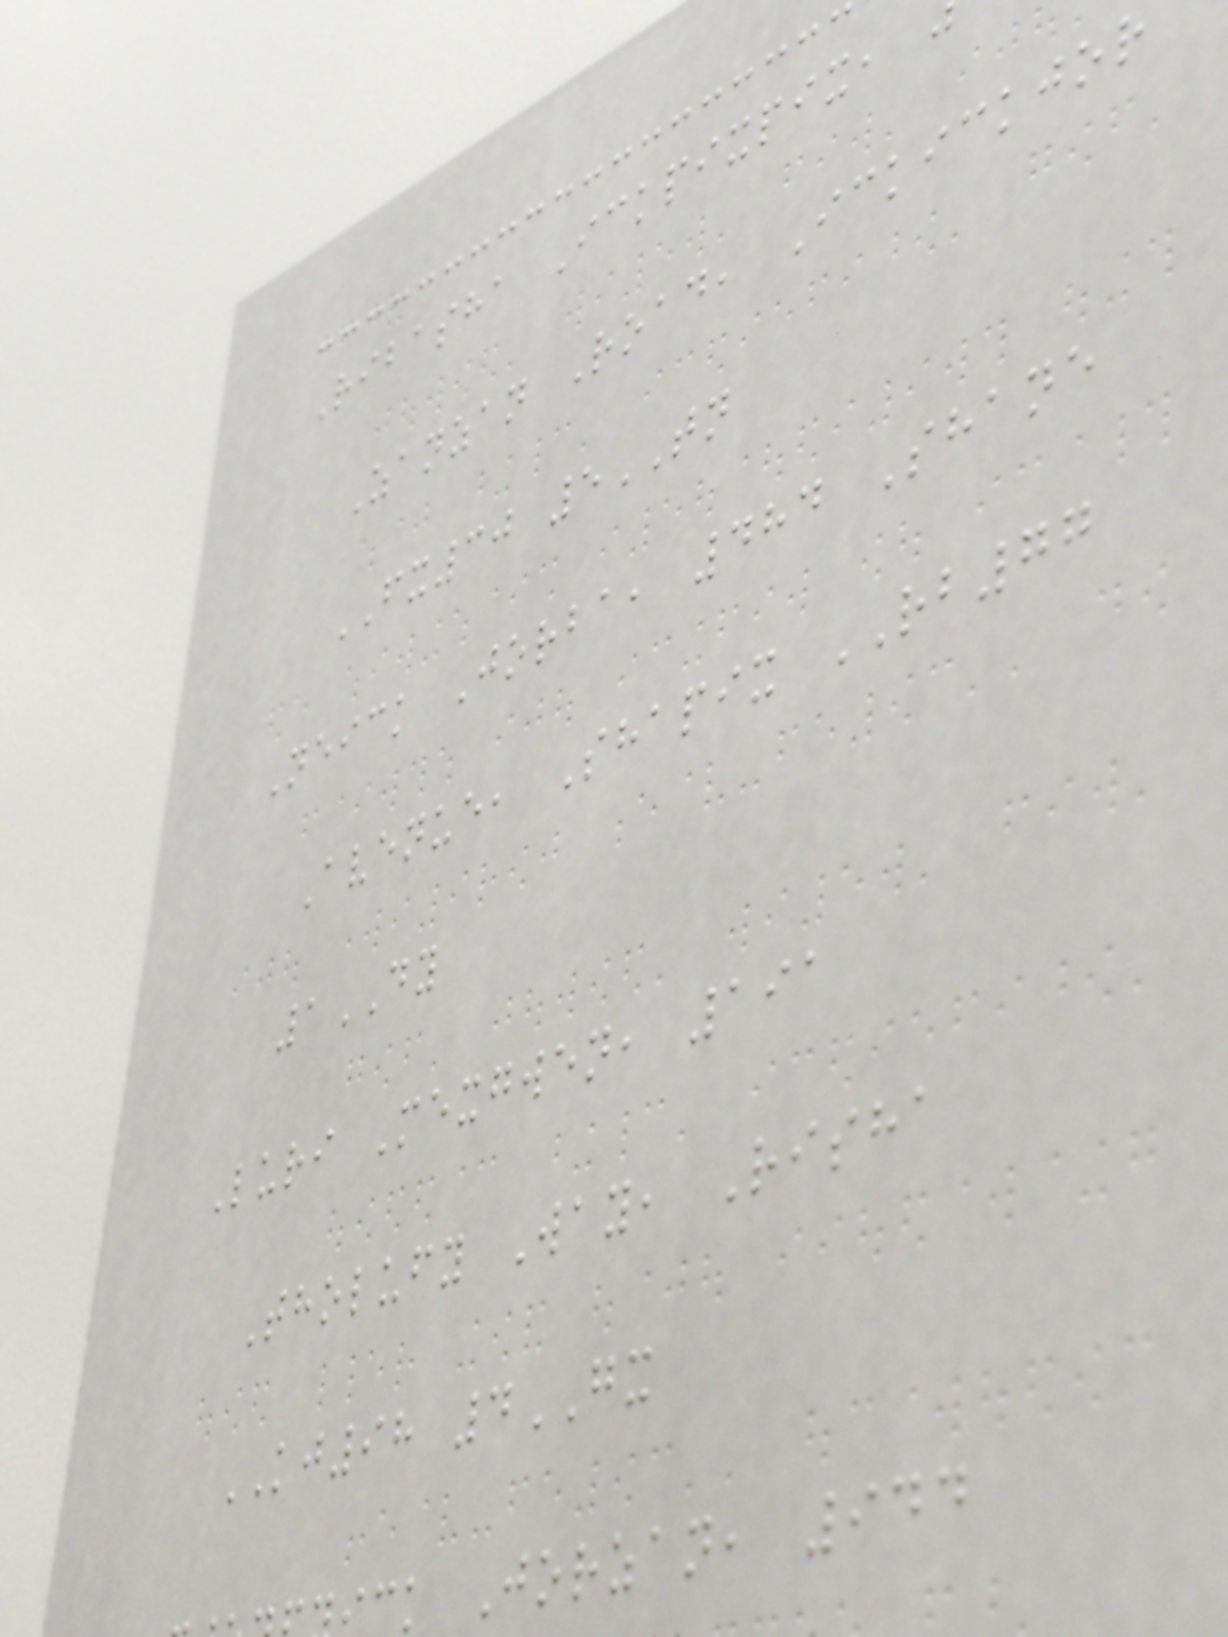Ribasha Ickpixpix,
Zanzan Road, Ickickjor
FX30 5TN
Neick Jorba, 484 Shane
Avenue, Shapix RB77
1DY
Luri Mexgwen, 191
Tholufy Way, Risha
KJ98 4GX
ck Jorzan, 944
